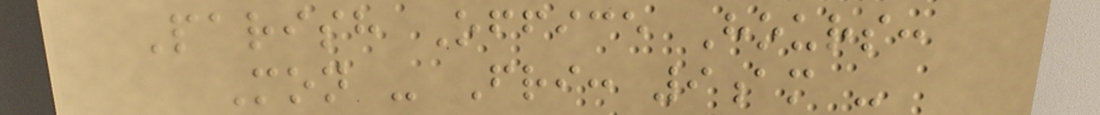Parish Office Hours:
Mon - Fri: 9am -
